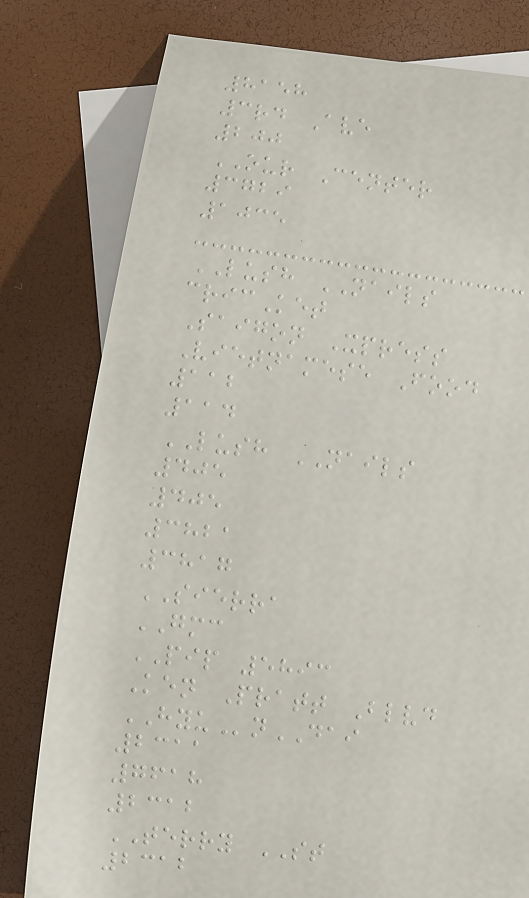8158
3rd Ave
200
OUR Center
3729
1035
LUSH NAILS
cricKet
Saigon Xpress
Vietnamese Food
112
114
LUSH NAILS
405
405
3821
3817
SIERRA
GMC
PIP 5893
Ken Pratt Blvd
HYUnDAI
2311
7618
2312
TERRY ST
2312
